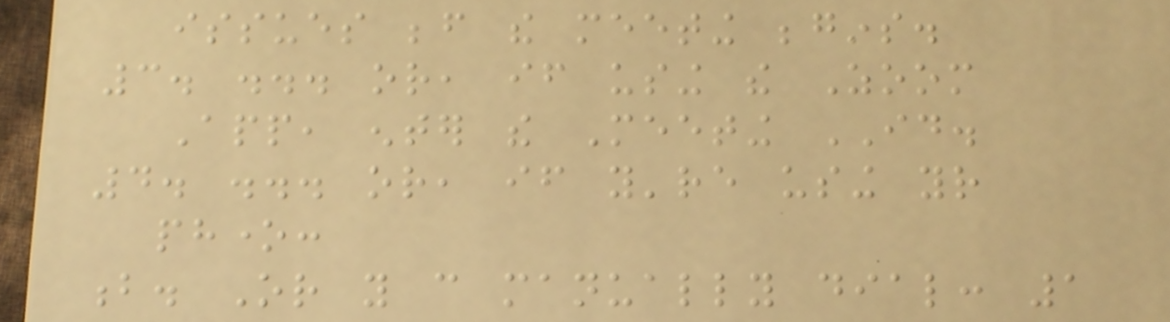issues before the meeting begins.
3. ... or, if using the Zoom
App, enter the Meeting ID.
4. ... or, if you're using your
phone:
b. Or you can manually dial: 1
